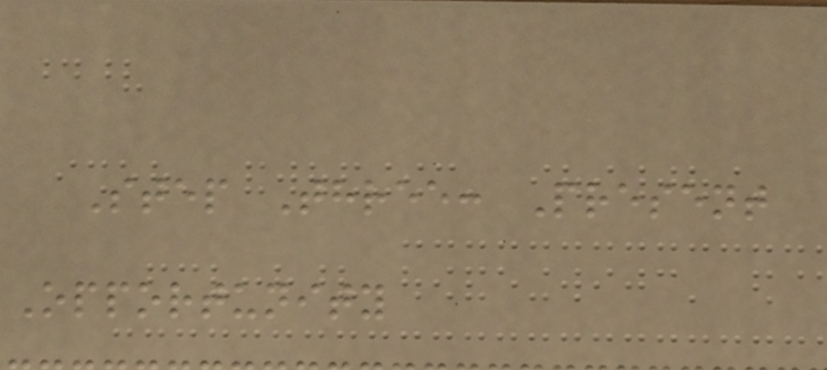Step Three: Present
Opportunity
